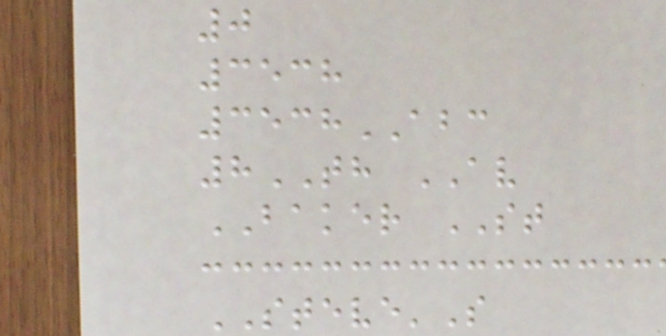0
3538
3538ABC
8TH AV
BAKER ST
STEVE'S
